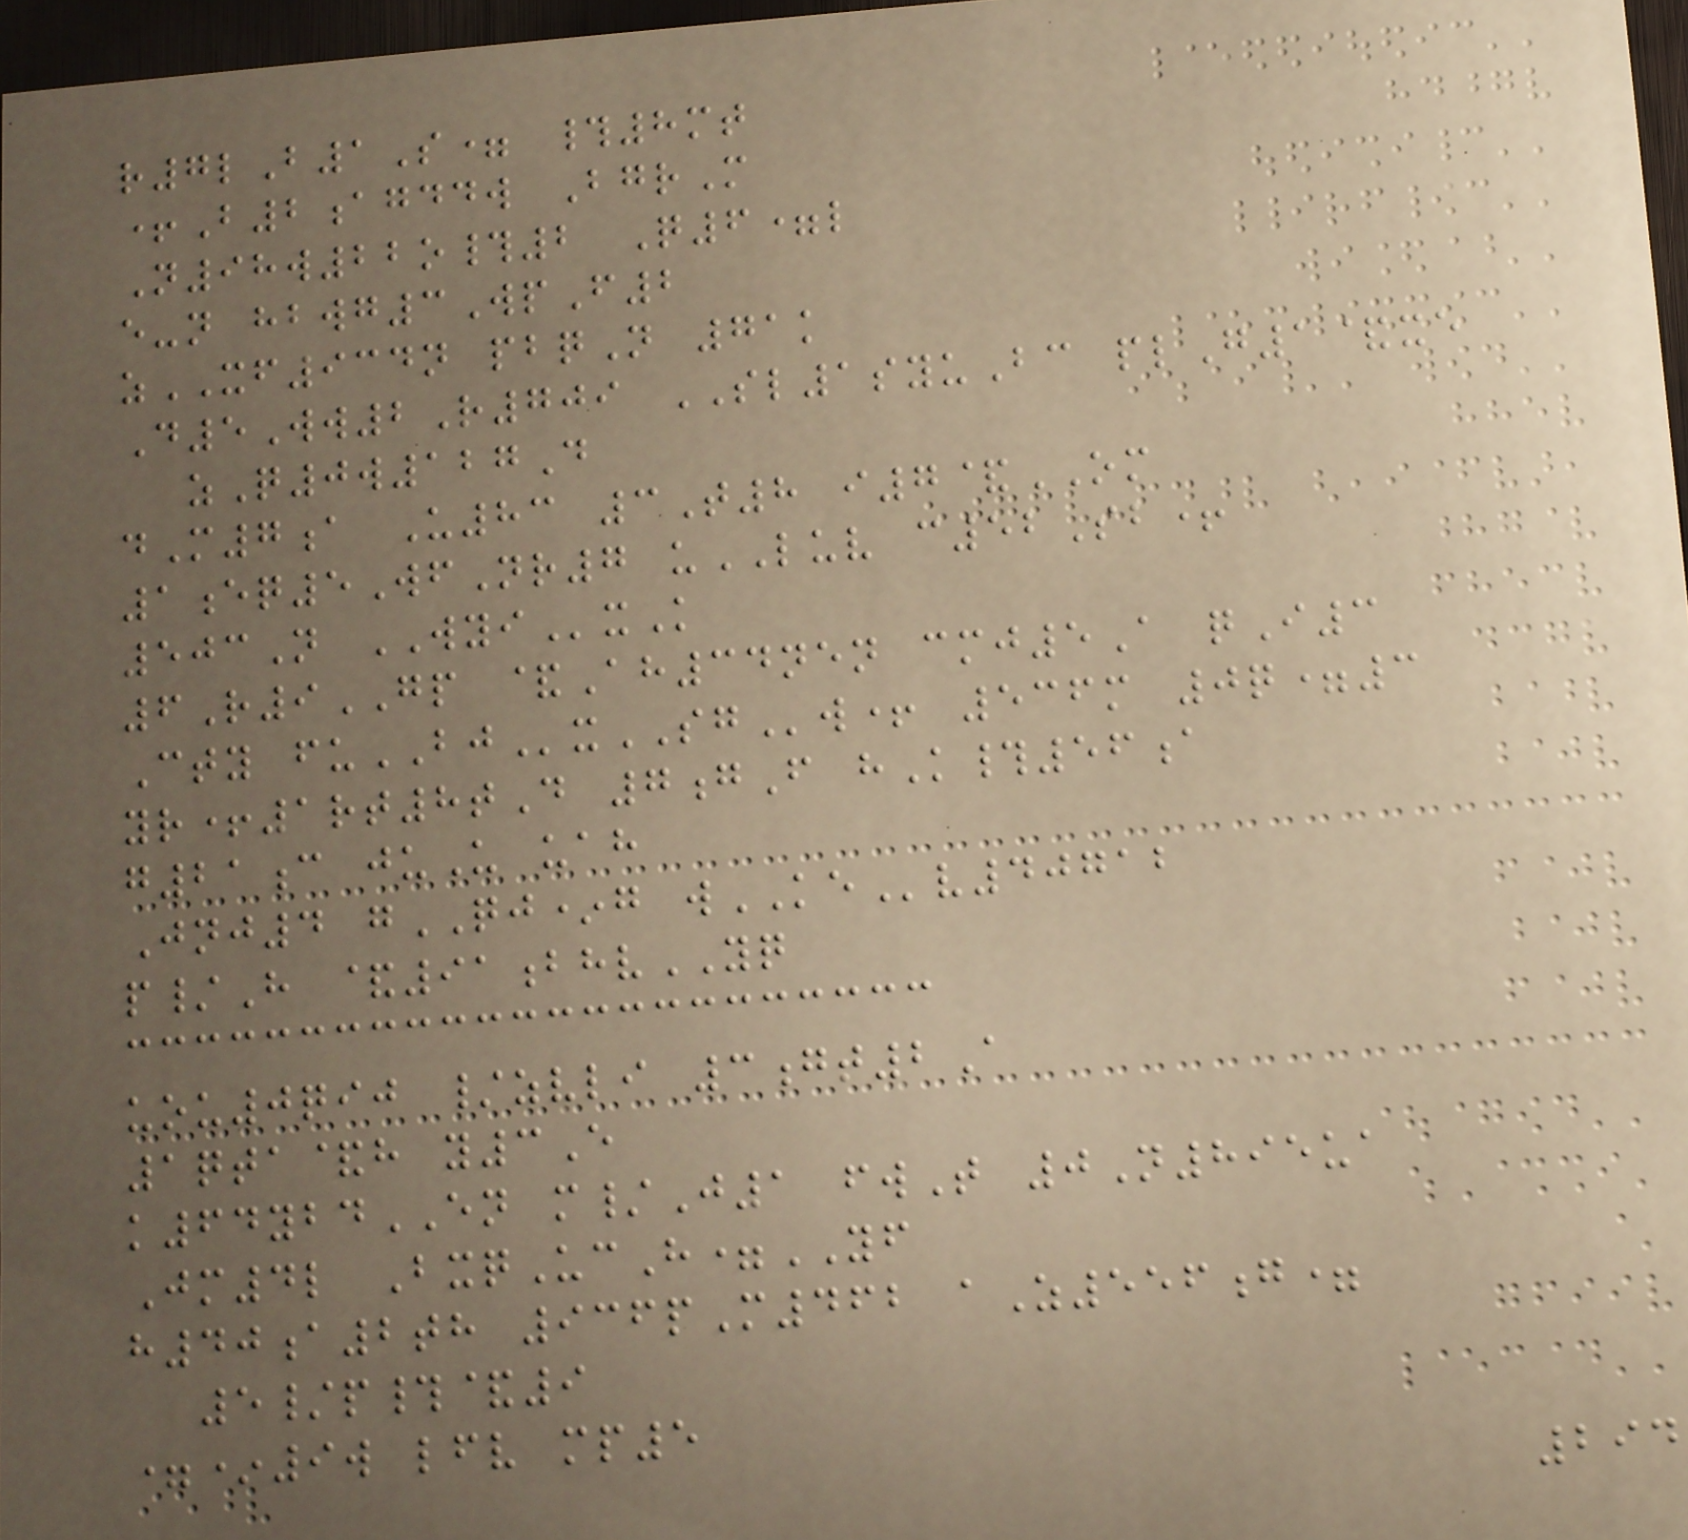r7lB1S= #8mt
+B2agddw BgrM
N98w22o#2 Q6=l
e-n hbwg3WpF2
zXF934n pbqN 71k
D5Ww2R709 SL1syuBc plG1&xe
zQ0w127D
dM7a U83 3T8 i7&OM
1eq5WfNr7 uLUV c52Sb+
503N WYIxK
6R9GP &Ah34nen cmj5A qI3
Cty fuBJxSGw+ 536m 0q=3
yr+1rt8tD 7gF hK#56a
g21c juU uah
Jnj4 gQJ*g wKEv40712
p/H &91bhvYQ
uou0qij /zvli 3gt2A
1qta&h y3E
k64ybdEN m/J1 fwT 0N895ua
Jm4l BxqUcH=YF
h40a2th 936pM462 aZ556g=
5/p#&9
=*9w lfv mp5
294
